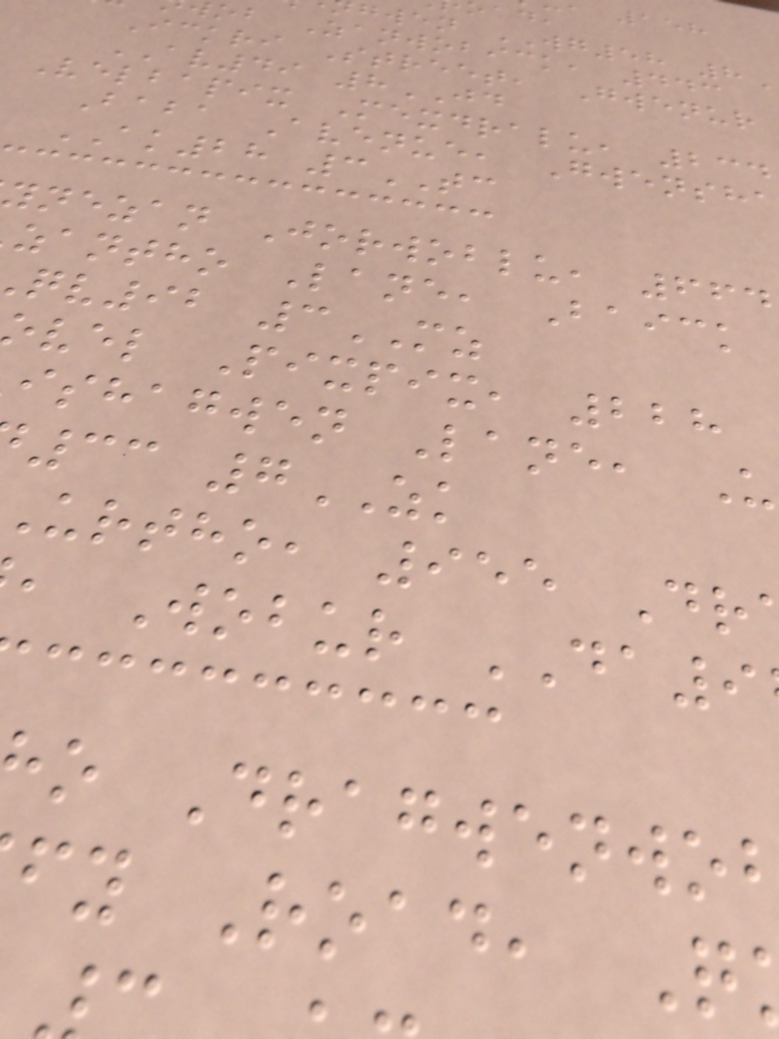gwen WG58 8
ob Zanwobick, 443
Ickri Street, Gwenur
AV49 8JD
Velbapix Mexdralu, 234
Baba Avenue, Gwensh
AK28 3TC
ynezan Jorwoblu, 664
zantho Lane, Baick
qv92 3MZ
vel Pixpix, 228
ishagwen Lane, U
33 7ZK
urtho, 955 Dr
, Wobur DA9
o Dragwenwo
fy Road, Q
